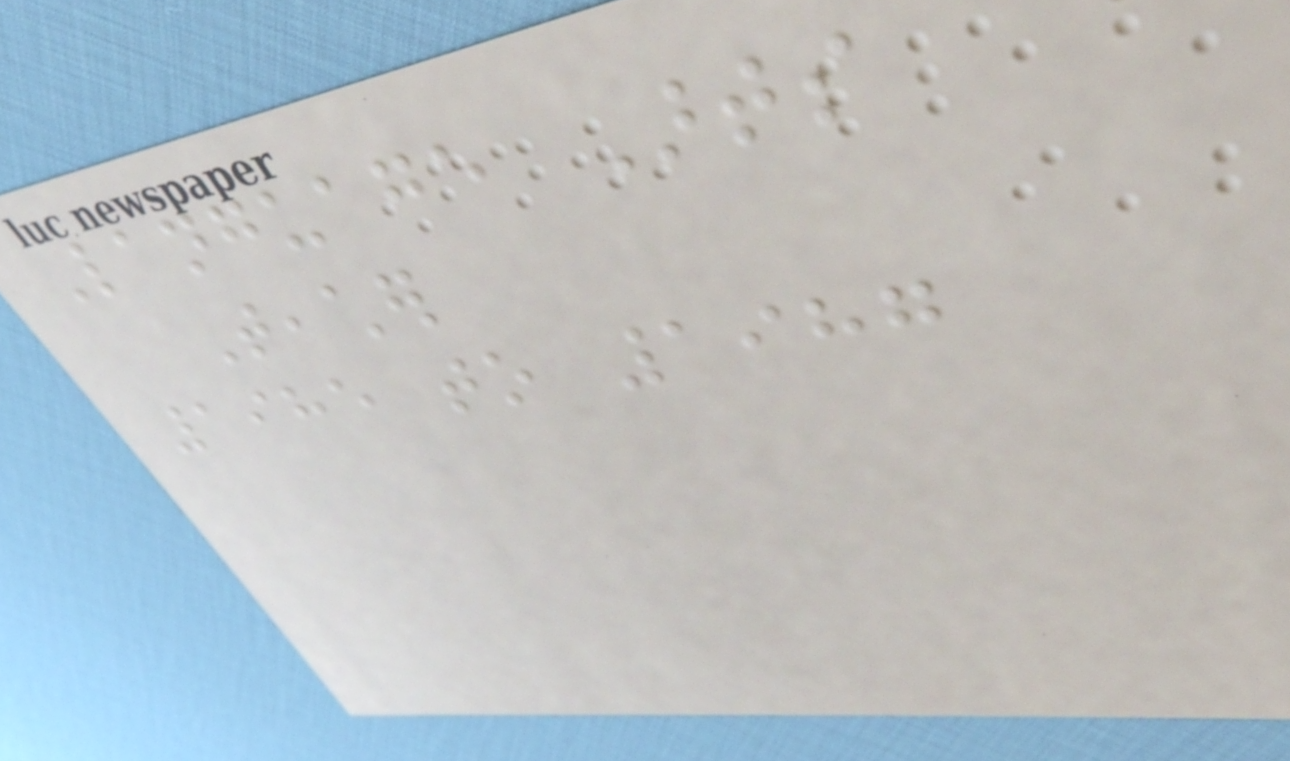Language Arts
Teacher
1985 to 1987
